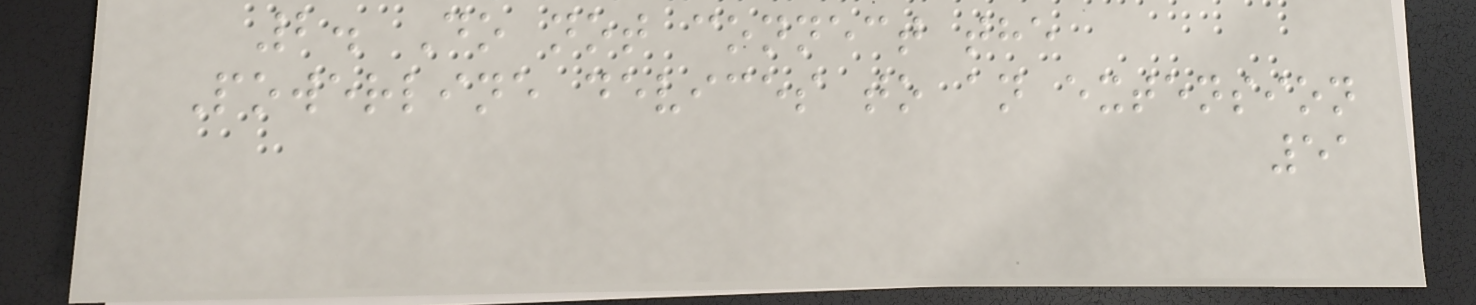2. Do not connect the
Powerline devices to an extension
51
